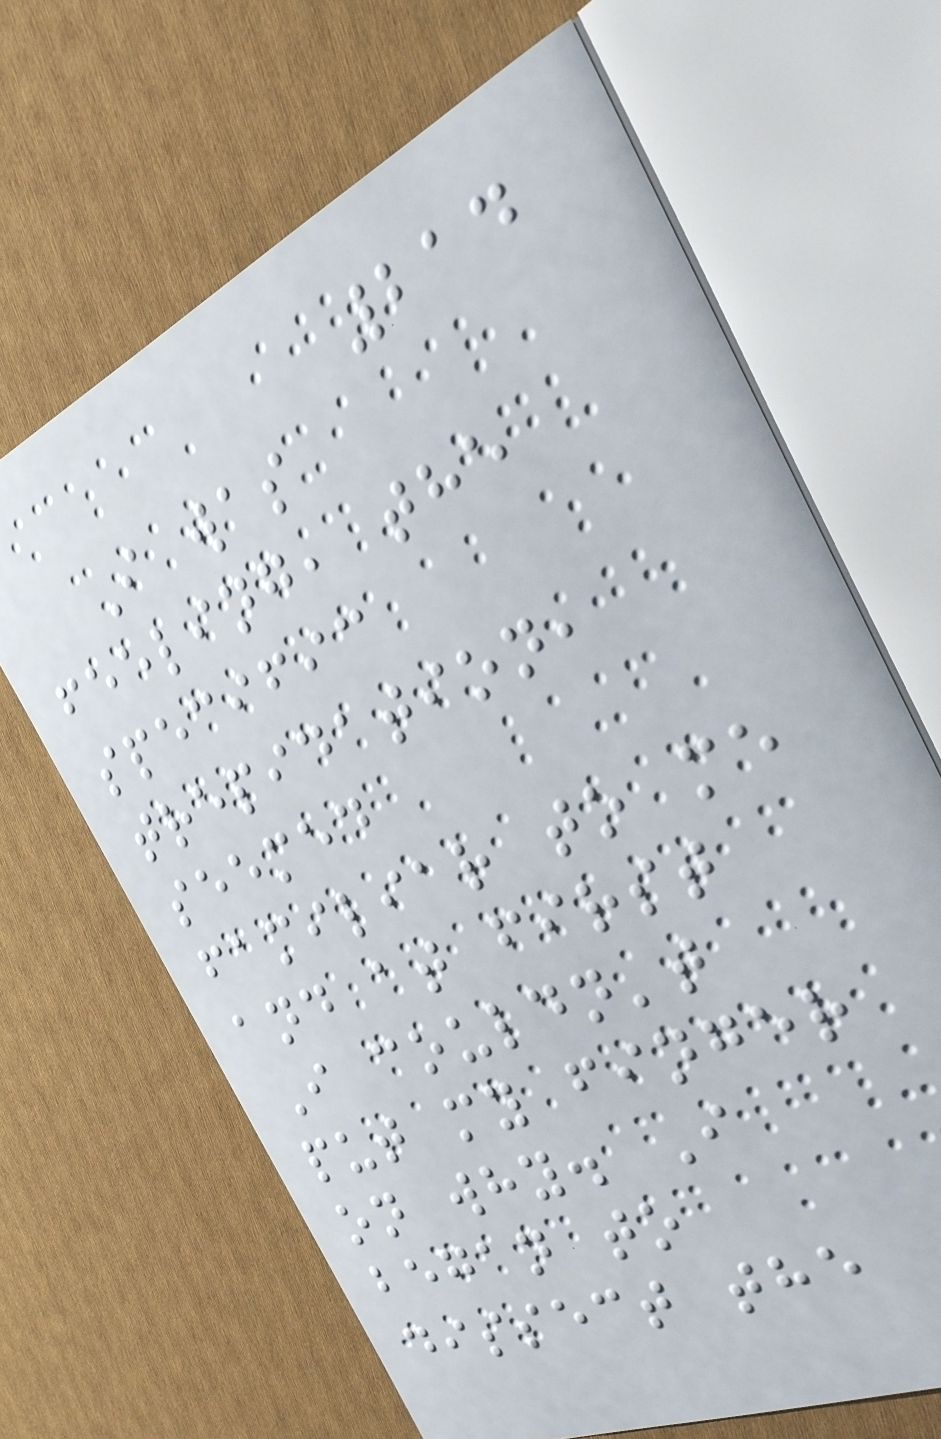214
I was
feeling, the
specific
trepidation,
seemed
familiar to me
and at first
I couldn't
put my finger
on why. I
began to
dissect the
